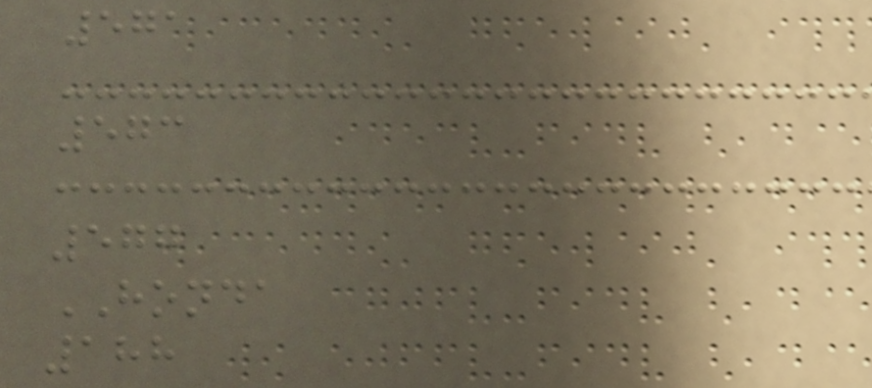571
573
577
HONDA
188
